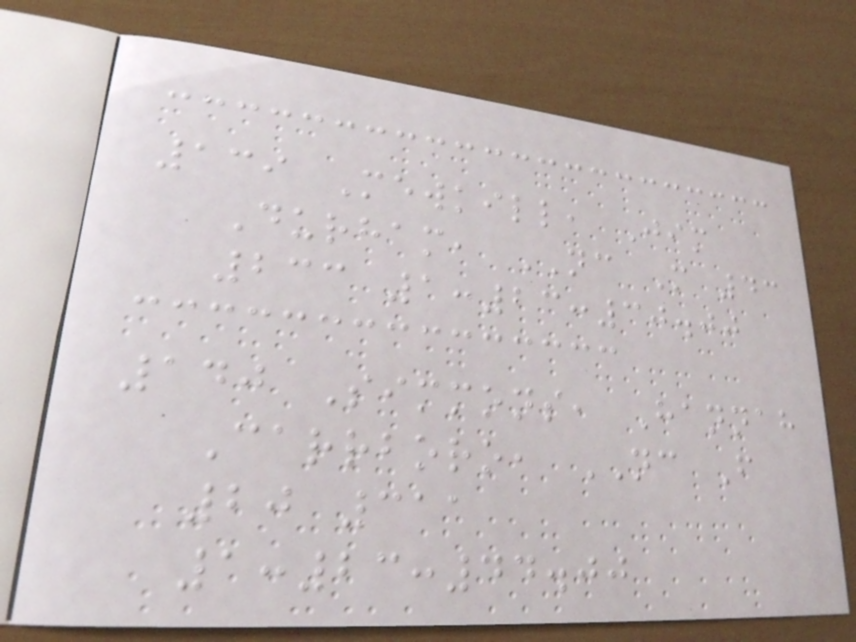139 Mewkill, Jim
Durham, NC M 43
233 1:23:30.00
140 Simmons, Hannah
Carrboro, NC F
20 311
1:23:44.00
